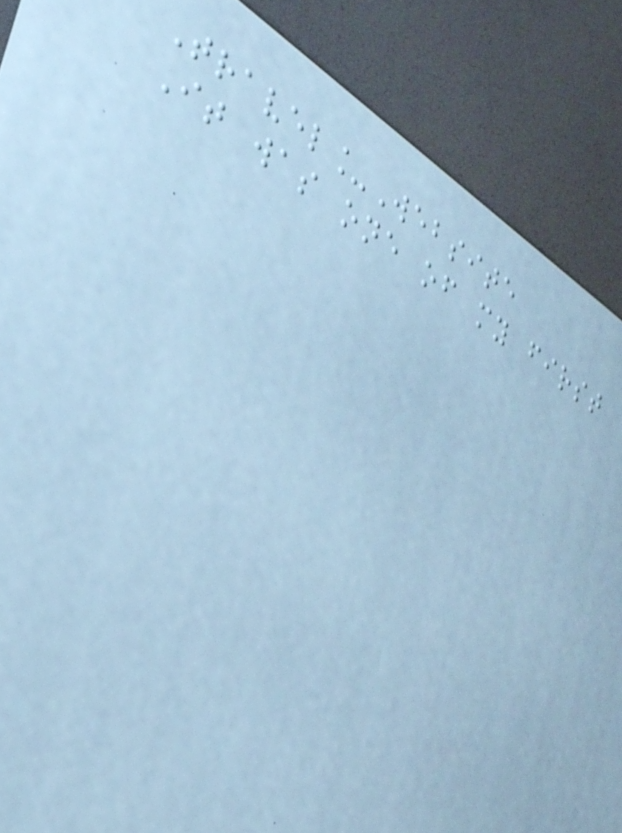Travel_Website
It was one of my first
